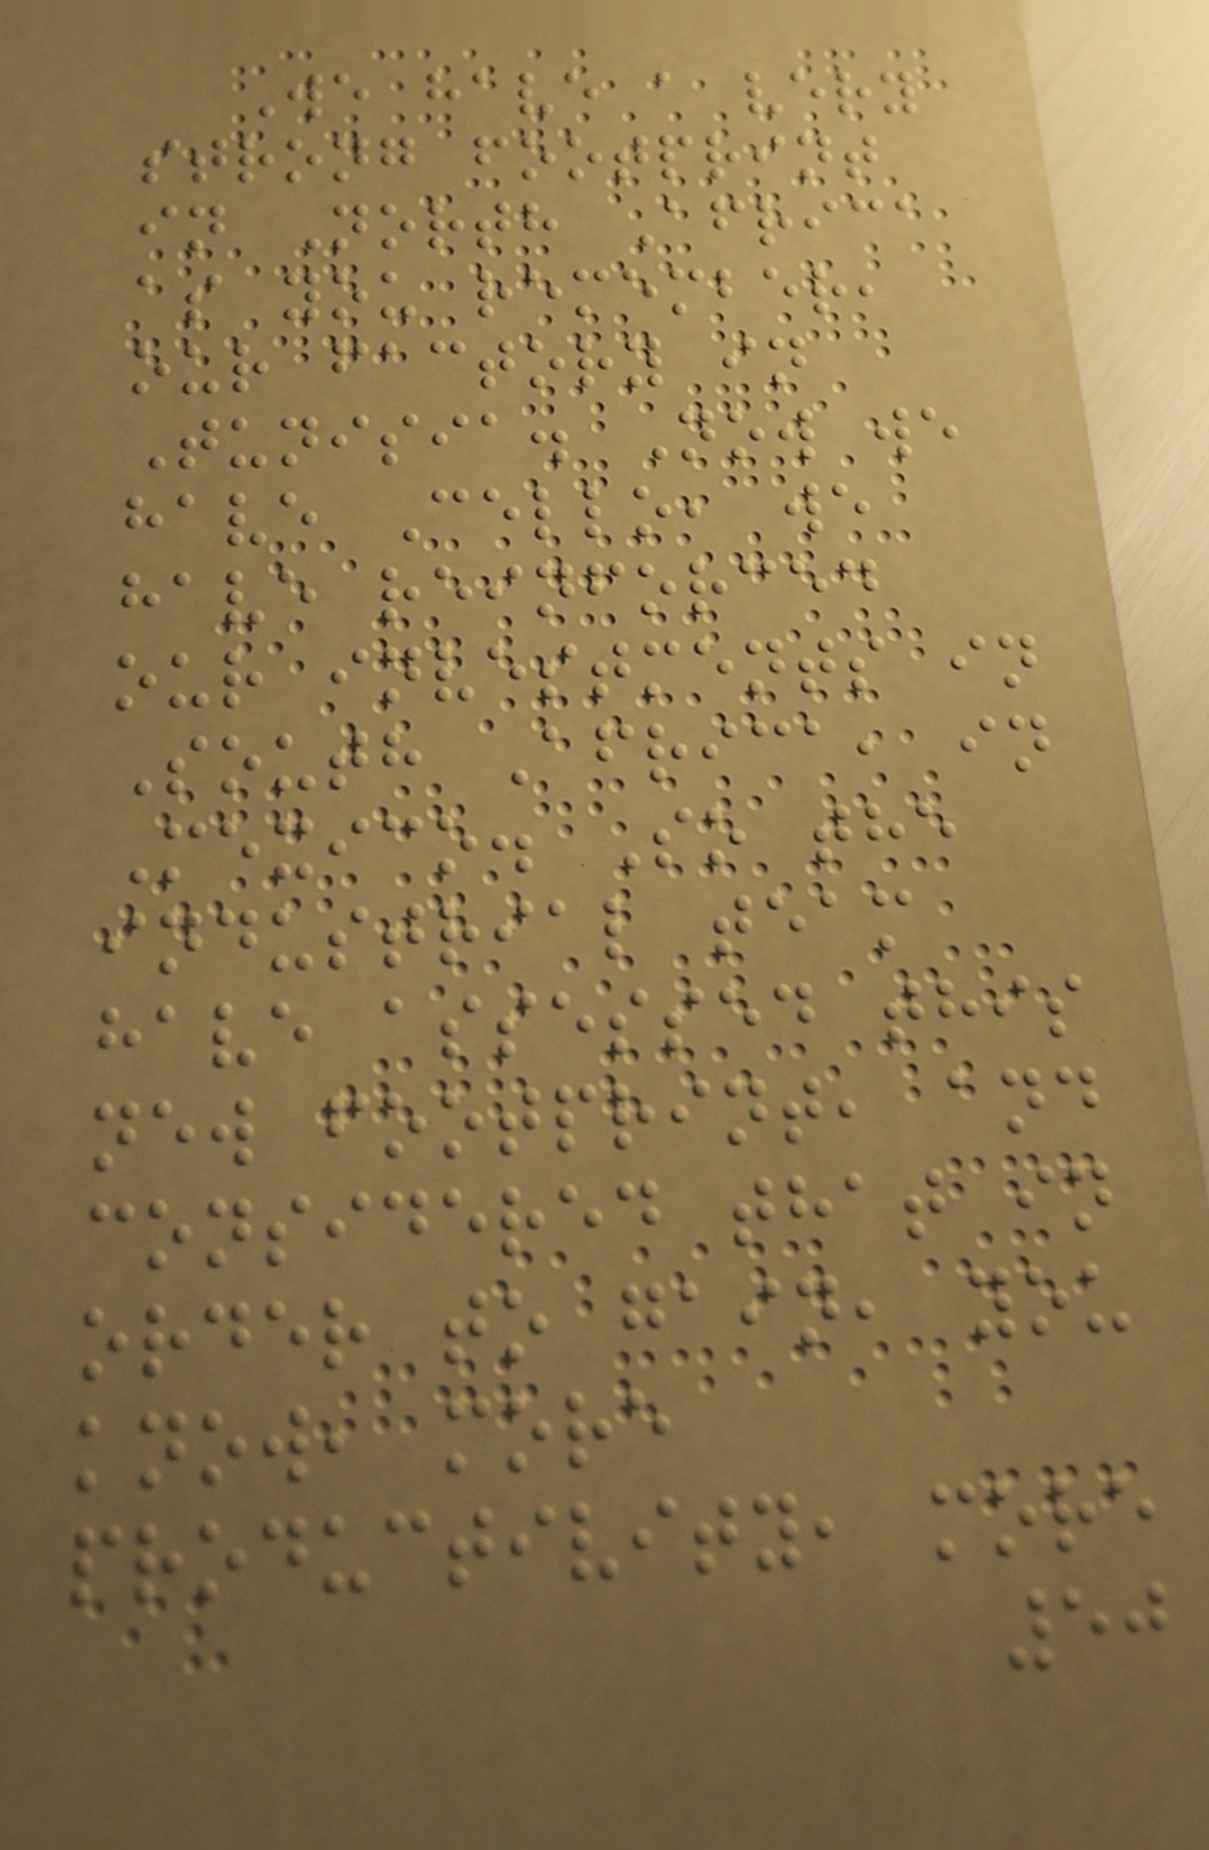We have a very
strong footprint
in North Africa
as you remember,
our factory in
Tunisia. Now we
have Cello, we
have reinforced
our investments in
South Africa, in
Mexico. So the
industrial team
have assessed this
new footprint, and
considered that in
order to gain, you
know, more
productivity, more
50
